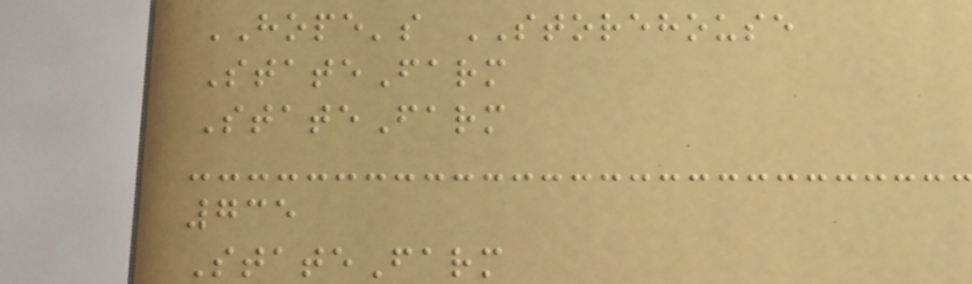HOPE's STOREHOUSE
StateFarm
StateFarm
735
StateFarm
